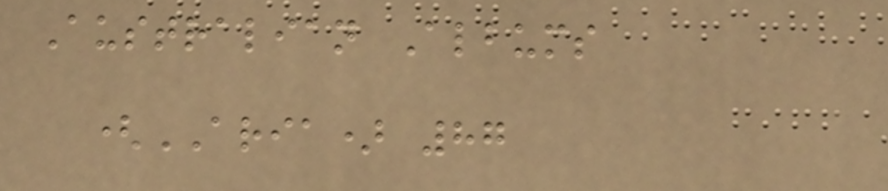Australian Albums
(ARIA) 87
